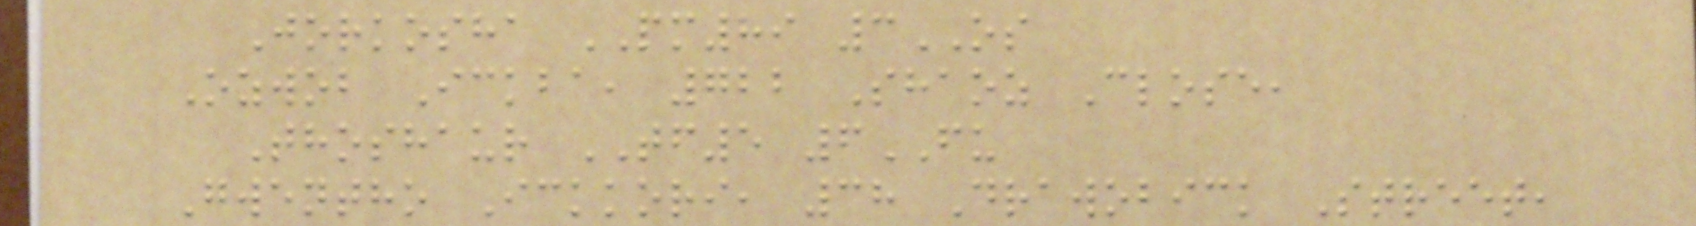Jorkosha PM89 3OS
Ozwob Ickba, 722 Shaoz Close,
Thoshaur TF5 6FU
Gwentho Ickkori, 38 Drawobick Street,
